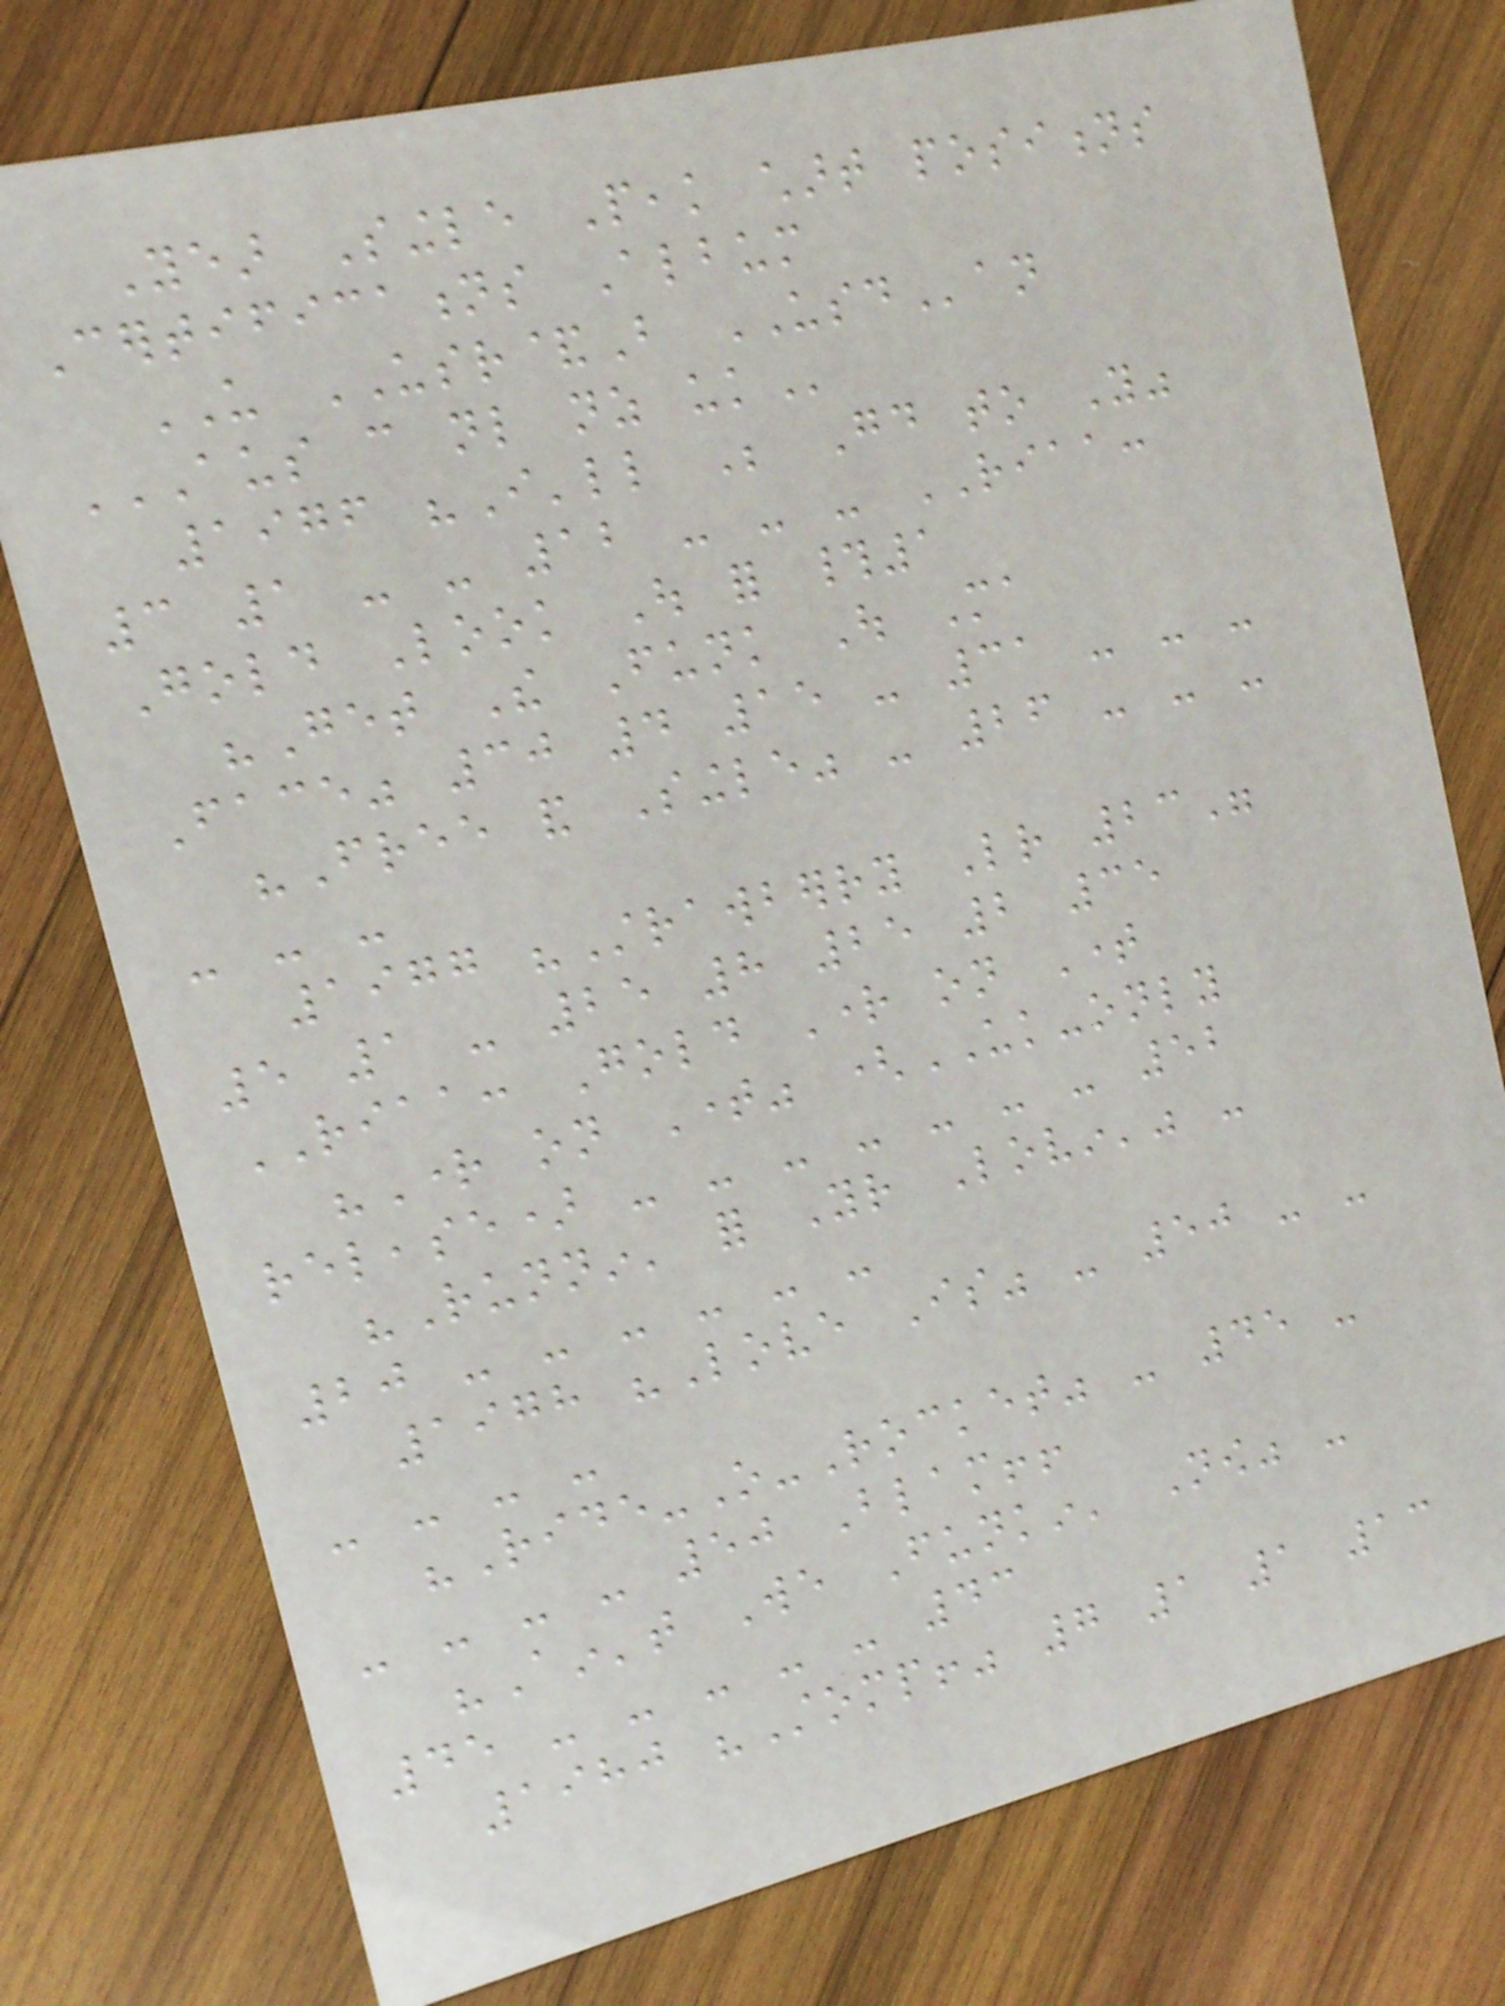Year Single Peak chart positions
Certifications Album
US USR&B USDan
AUS CAN NL NZ UK
1976 "I'll Be Good to You"
3 1 - - 12 - - - RIAA:
Gold Look Out for #1
"Get The Funk Out Ma
Face" 30 4 15 - 31 - - -
"Free and Single" - 26 - - -
- - -
1977 "Strawberry Letter 23"
5 1 - 25 8 25 2 35
RIAA: Gold Right on Time
"Right on Time" (UK-only
release) - - - - - - - 52
"Runnin' for Your Lovin'" -
20 - - - - - -
1978 "Love Is" - 50 - -
- - - -
"Ride-O-Rocket" - 45 -
- - - - 50 Blam!!
"Ain't We Funkin' Now" -
45 - - - - - 43
1980 "Stomp!" 7 1 1 13
